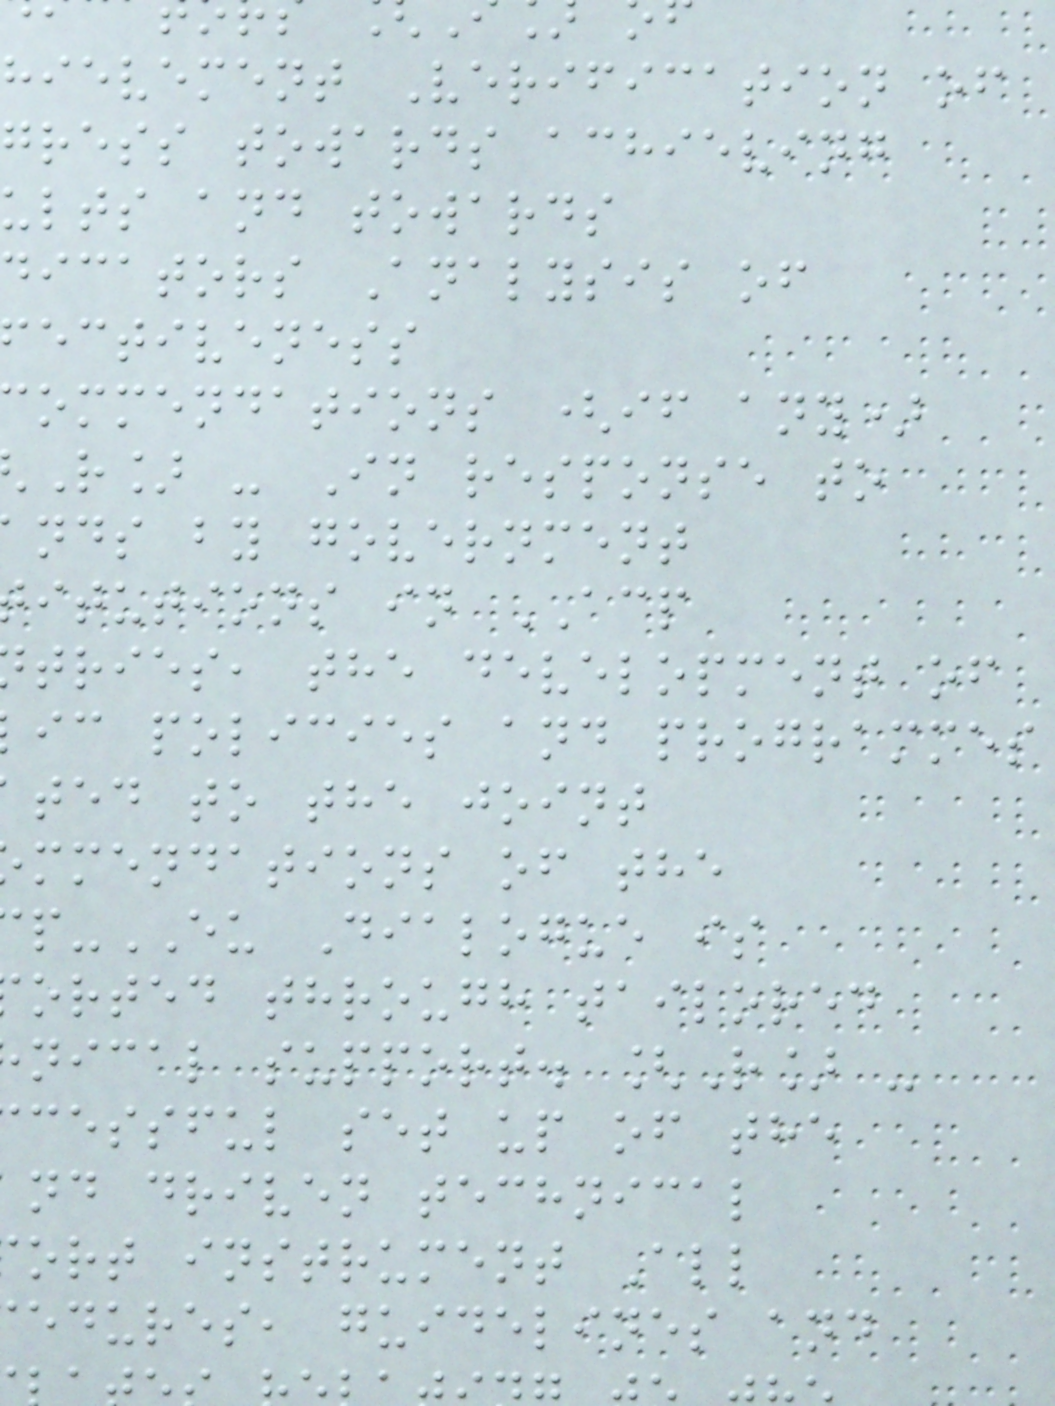hievement Verification of
gress towards achieving
ults and towards
icators Analysis of
ectiveness
ommendations (if any)
R] - In response to
nds by government
itutions in ACP
tries, the development of
ic policies and programmes
ted to the joint
mmendations of the
-EU Dialogue is
orted through tailored
nical support. [R] -
cessful set up of the
nd driven technical
ort instrument All
edures, guidelines and
